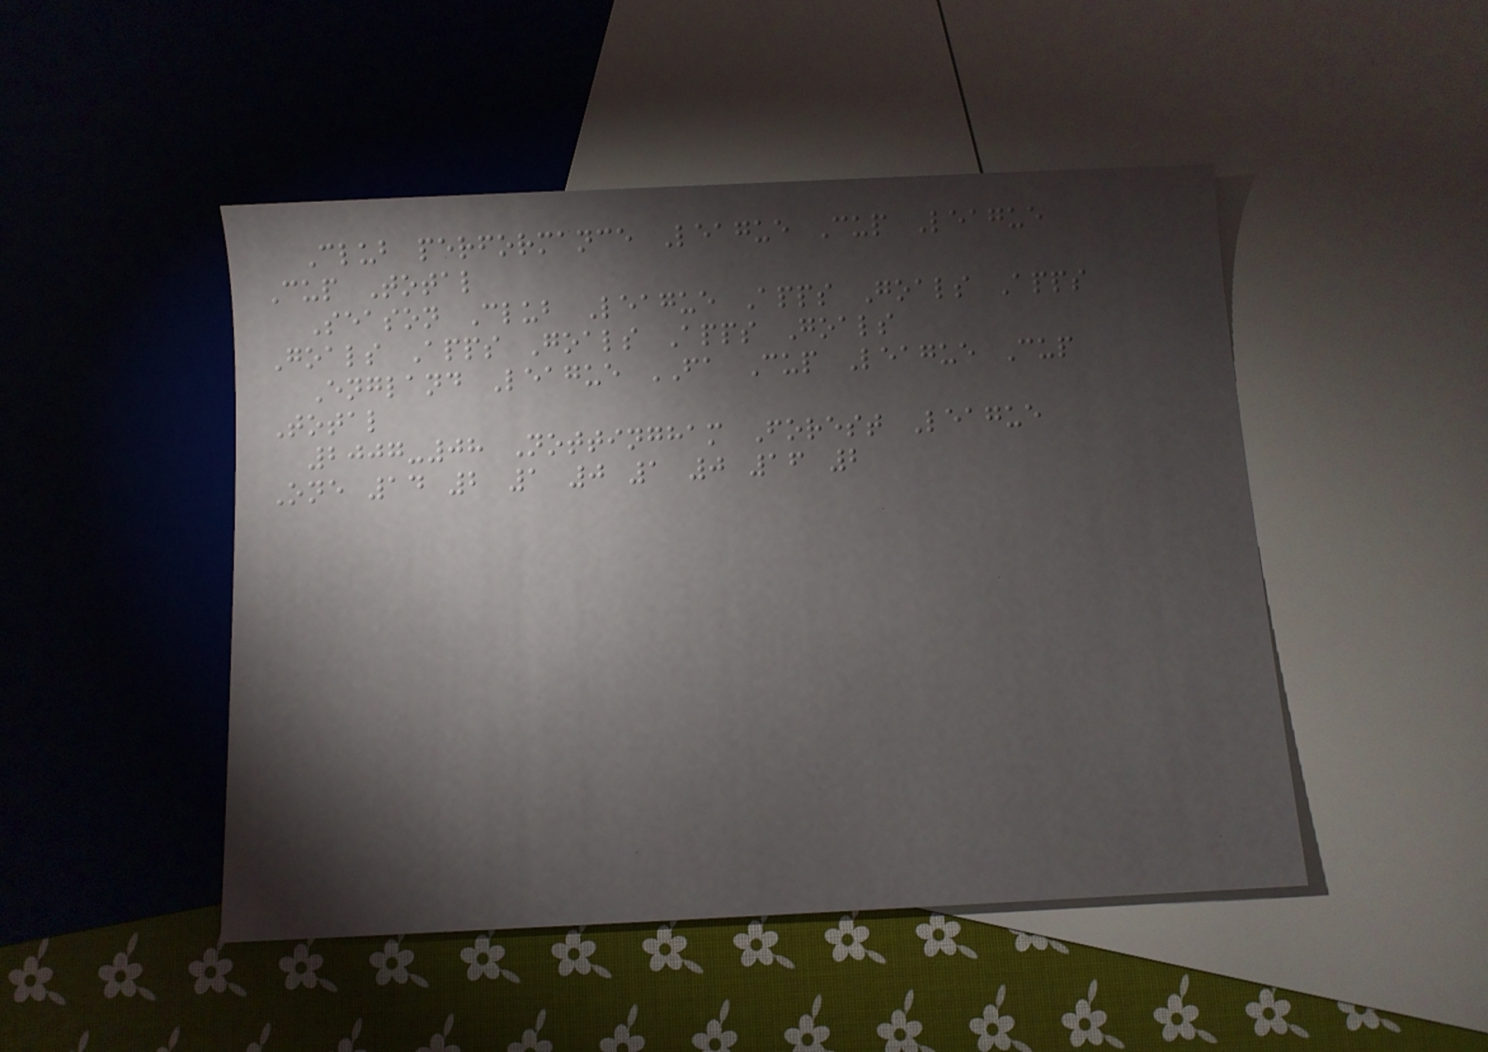Club performance League Cup League
Cup Total
Season Club League Apps Goals Apps
Goals Apps Goals Apps Goals
England League FA Cup League Cup
Total
2007-08 Nottingham Forest League
One 14 2 1 0 1 0 16 2
